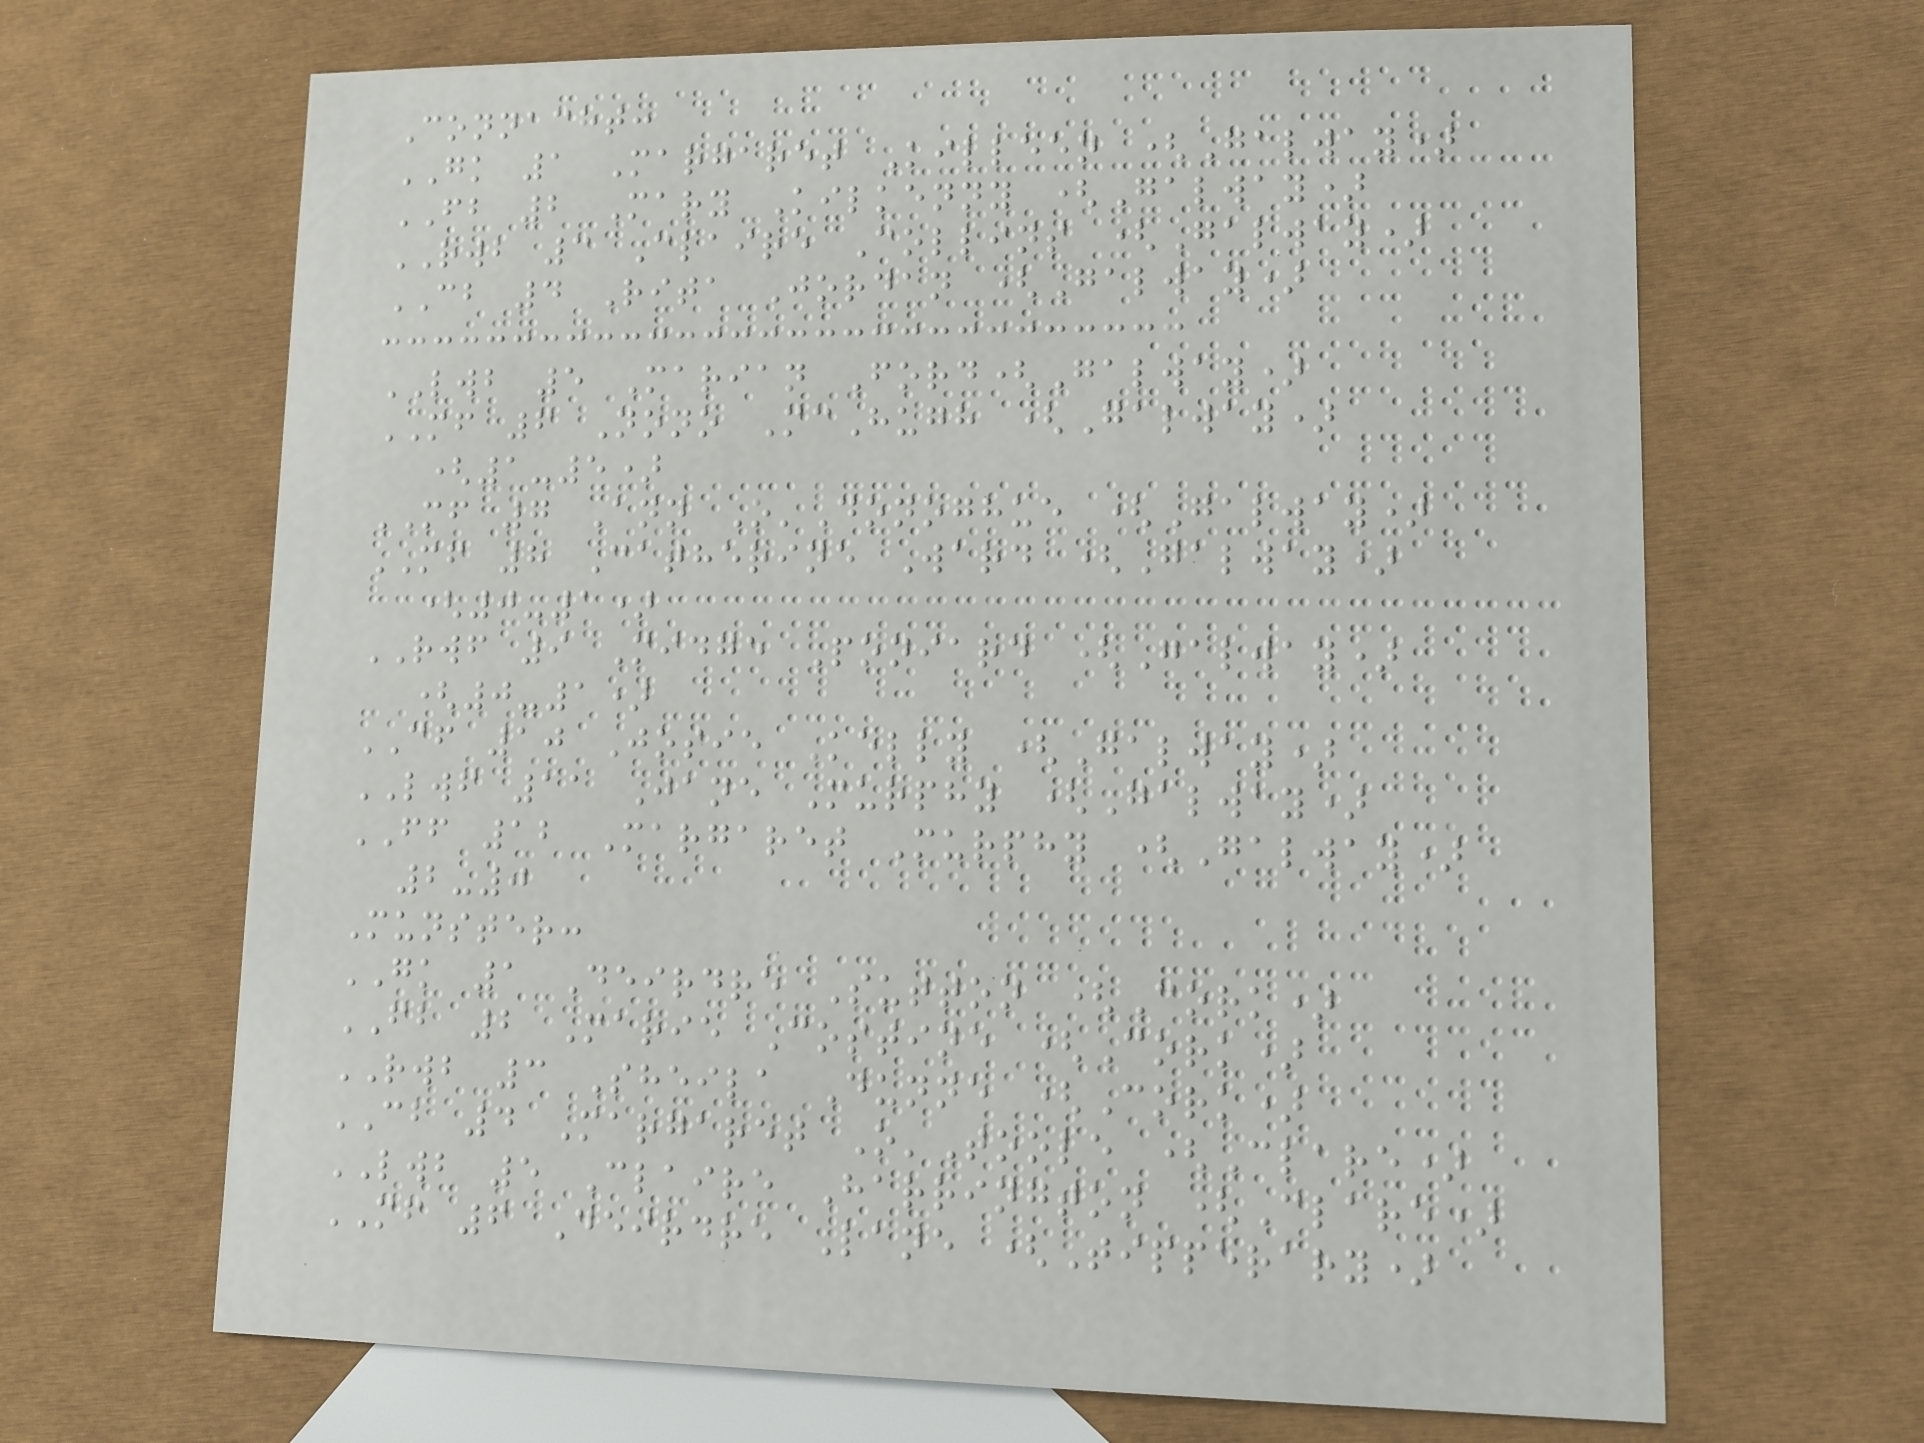Connacht:
GK 1 Margaret Killeen (Galway)
FB 2 Mary Kilkenny (Galway)
RWB 3 Claire Collins (Galway)
CB 4 Rita Jordan (Galway)
LWB 5 Marian Ford(Galway)
MF 6 Nono McHugh (Galway)
(1-5)
MF 7 Ann O'Donoghue (Galway)
MF 8 Catherine Ward (Galway)
(0-1)
RWF 9 Midge Poniard (Galway)
(0-1)
CF 10 Josie Kelly (Galway)
LWF 11 Jane Murphy (Galway)
FF 12 Margaret Murphy (Galway)
2-0
Munster:
GK 1 Deirdre Sutton (Cork)
FB 2 Marie Costine (Cork)
RWB 3 Sheila Dunne (Cork)
CB 4 Margaret O'Toole (Clare)
LWB 5 Claire Harrington (Clare)
MF 6 Deirdre Lane (Tipperary)
